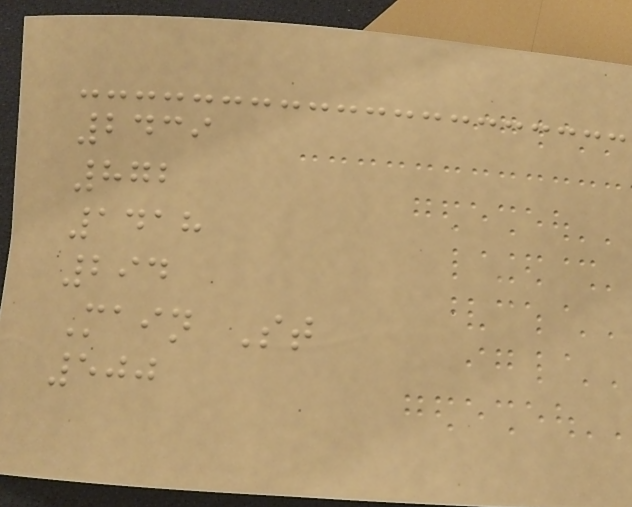2439
872
1418
294
Main St
500
